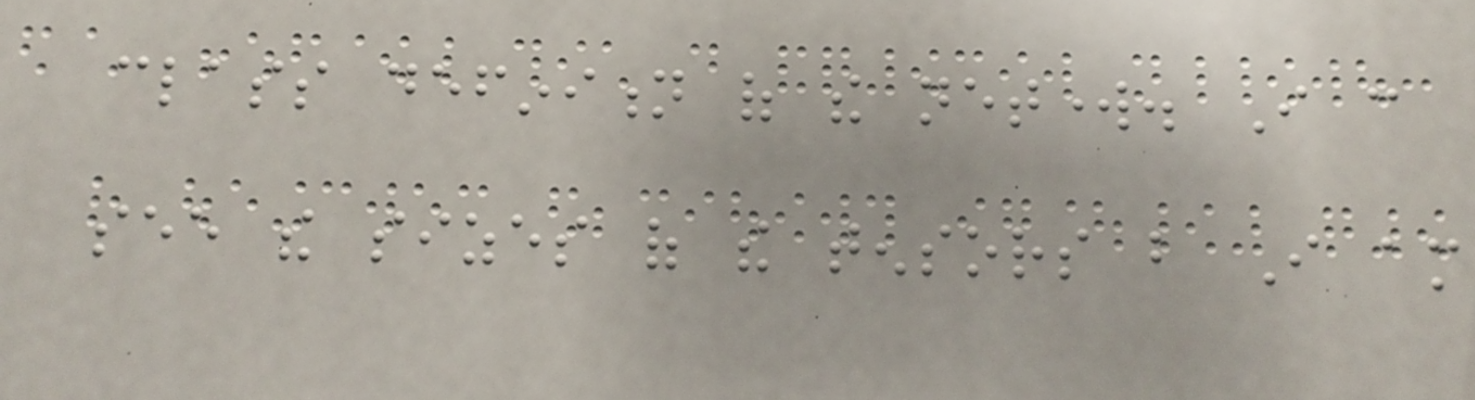class definition of the network. I can
see the sizes of the tensors but I am
